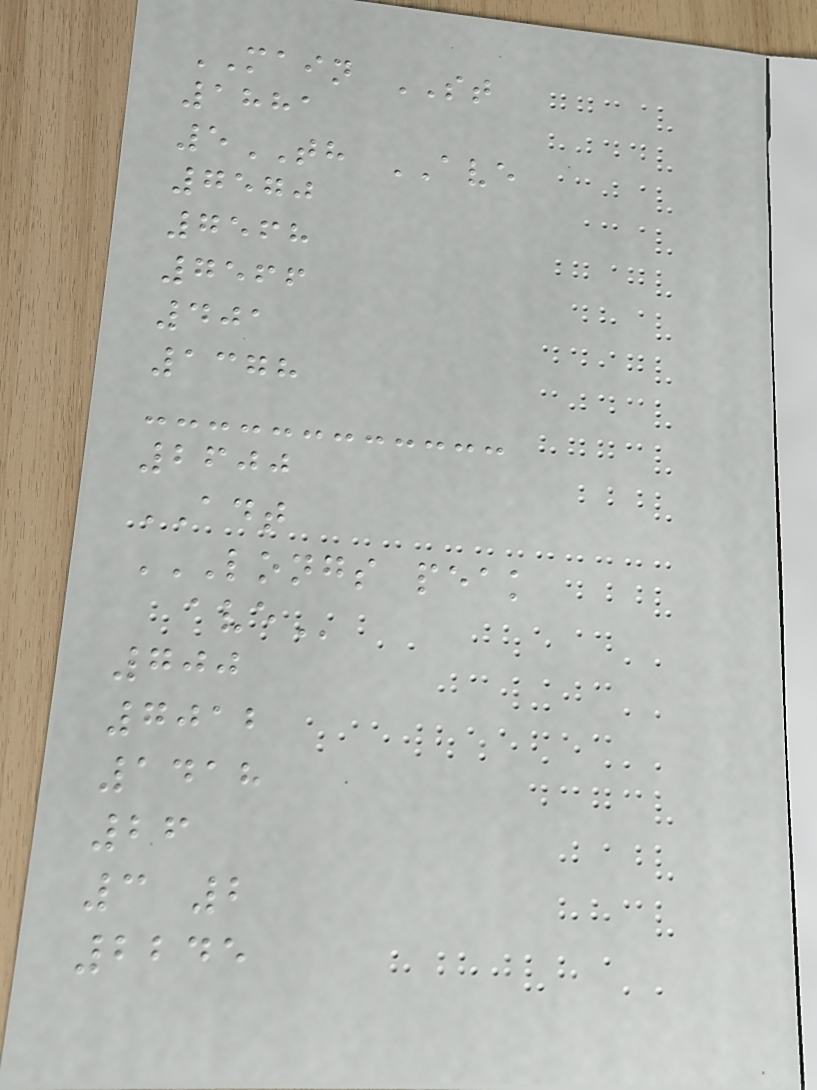MAIN ST
1881
5TH AVE
7570
7568
7566
401
1378
2600
ADT
LONGS PEAK
AVE
700
7012
1418
26
3 2
2245
